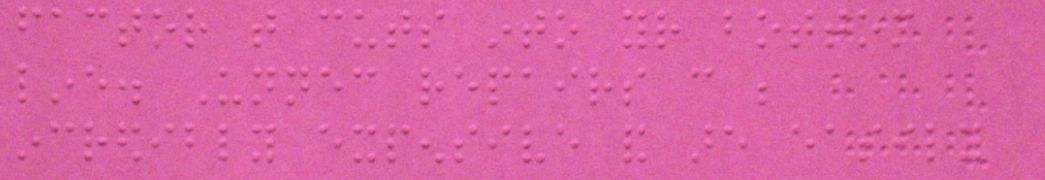factor that cuts into your bottom
line. Unnecessary repairs can be
incredibly expensive and are easily
